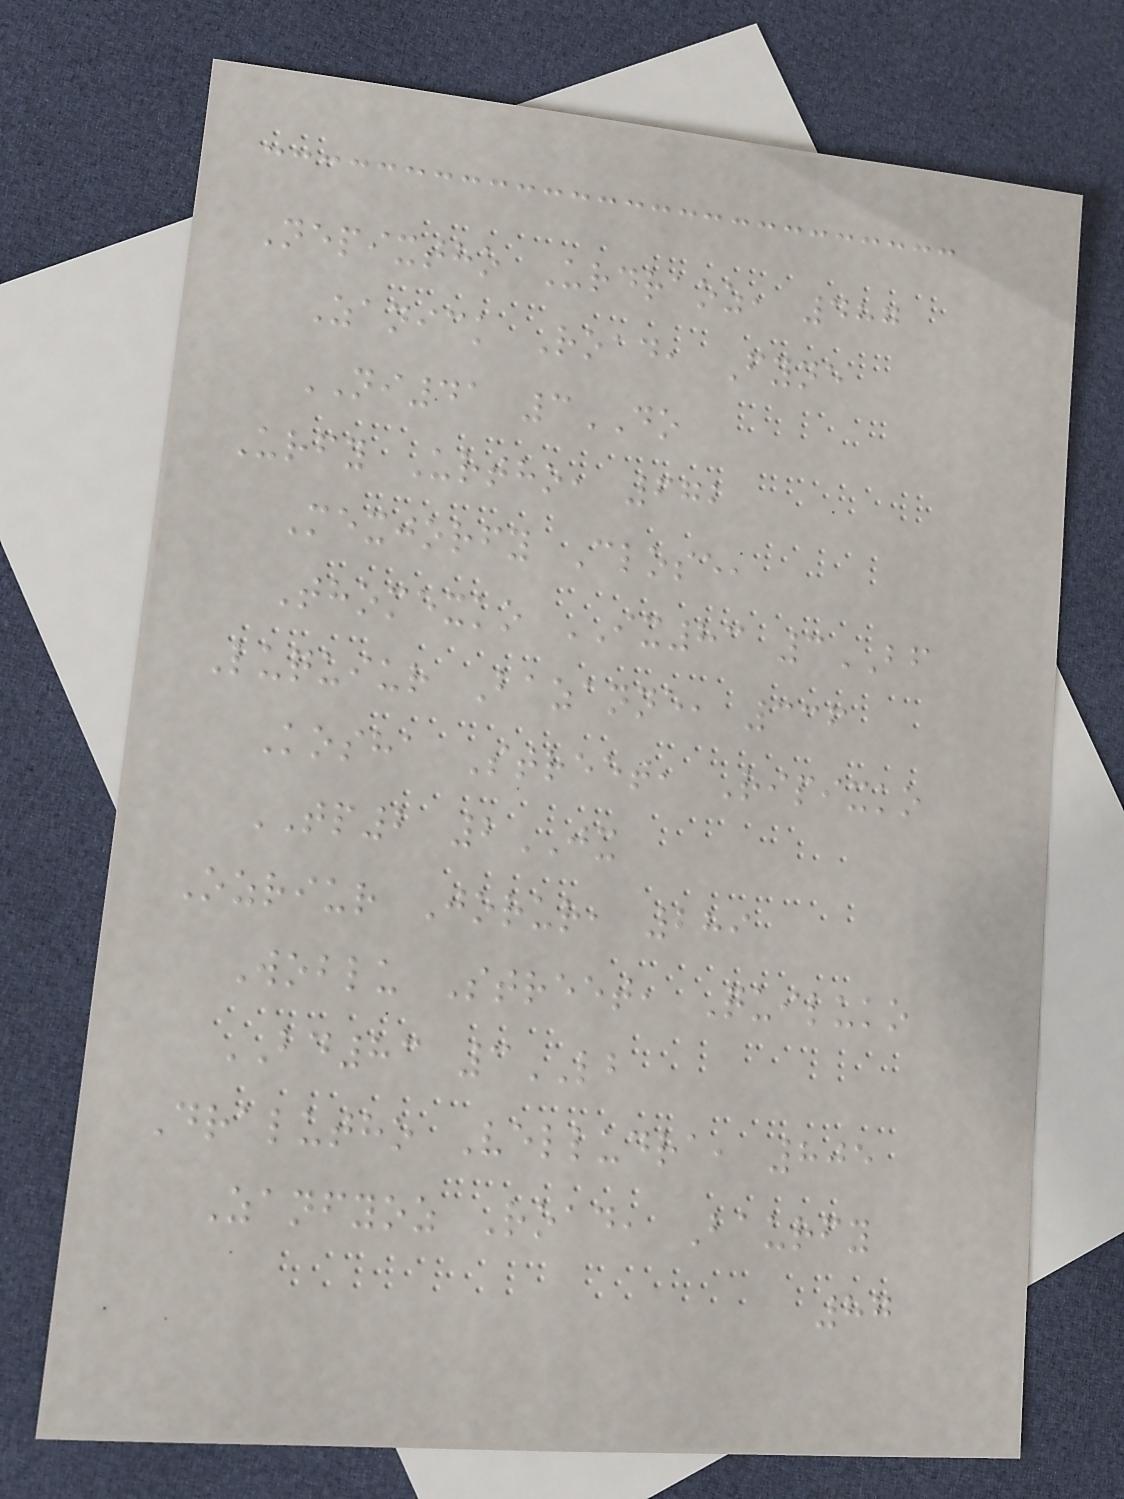Nepixtho Urdraoz, 487
Zanick Road, Fyne
NI41 3DO
Urfy Urtho, 672
Mexjorfy Close,
Thomexko IX83 3BF
Luquiur Bazanne, 336
Kosha Street, Ripixko
TP2 2JX
Ozriur Jorur, 289
Woblu Street, Quiluko
BD83 3LB
Dralutho Velludra, 805
Zanfyoz Road, Baurfy
87
